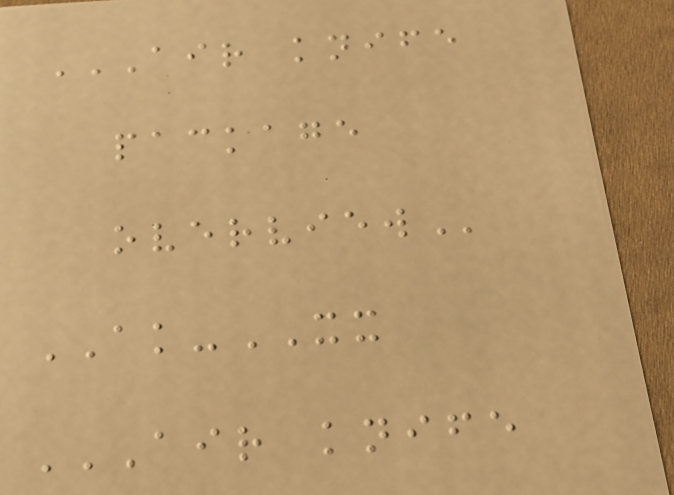AIR KNIFE
PACKAGE
OVERVIEW
AK-XX
AIR KNIFE
